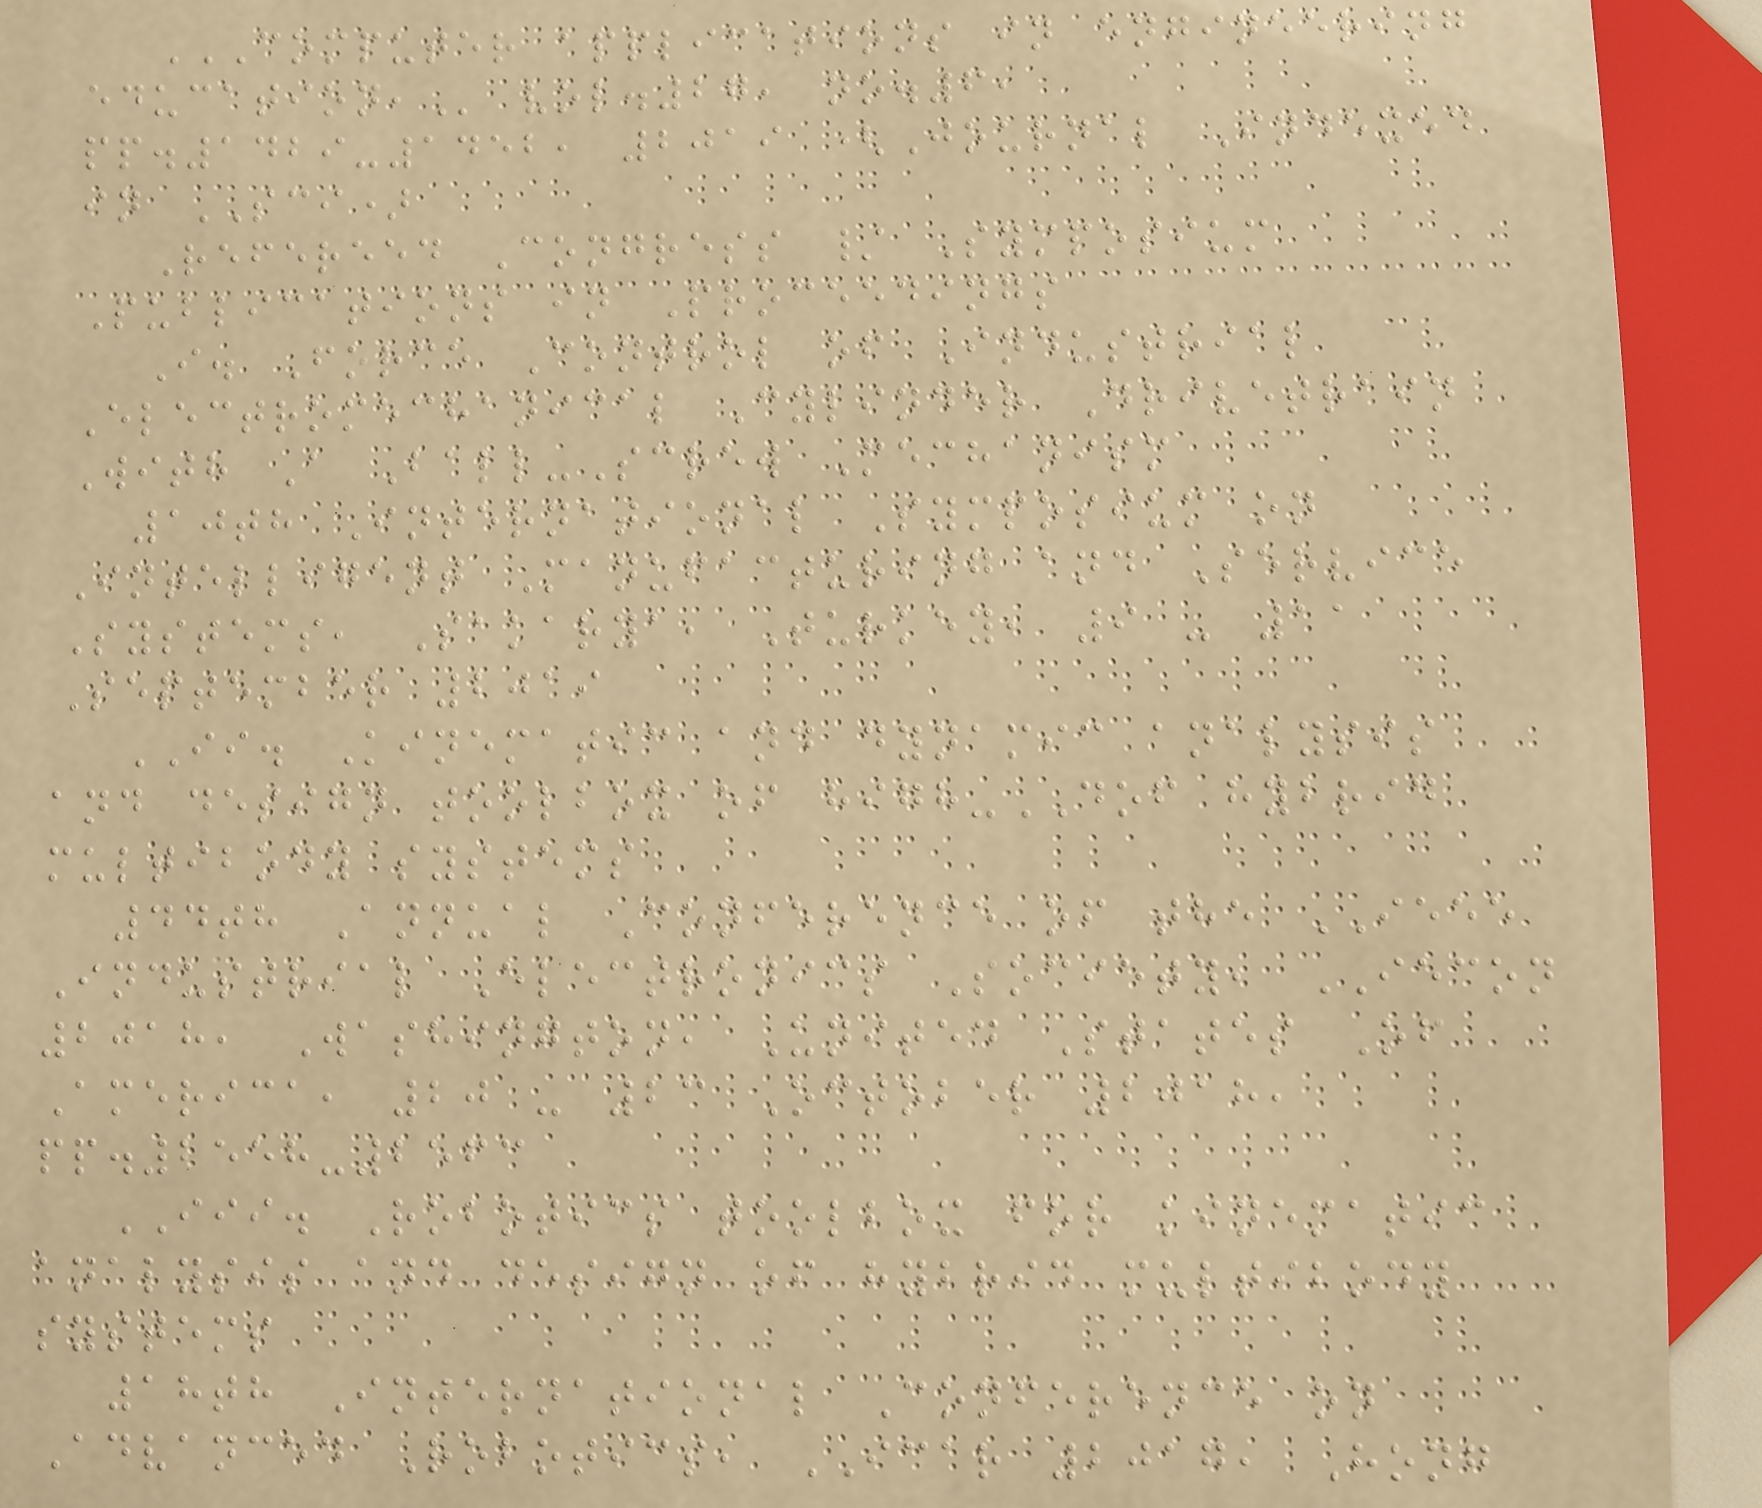COMPUTER APPLICATIONS IN ENGINEERING
EDUCATION, vol.27, no.6,
pp.1429-1452, 2019 (Journal Indexed
in SCI)
Refereed Congress / Symposium
Publications in Proceedings
I. Force Control of Industrial
Electromechanical Cylinder Drivetrain
With A Ball-Screw Mechanism
10th International Symposium on
Intelligent Manufacturing and Service
Systems, Sakarya, Turkey, 9 - 11
September 2019
II. Kinematic and dynamic analysis
and design toolbox of high-DOF hybrid
multibody systems
44th Annual Conference of the IEEE
Industrial Electronics Society, IECON
2018, Washington, United States Of
America, 20 - 23 October 2018,
pp.2558-2563
III. Robotics toolbox for kinematic
analysis and design of hybrid multibody
systems
18th International Conference on
Advanced Robotics, ICAR 2017, Hong
